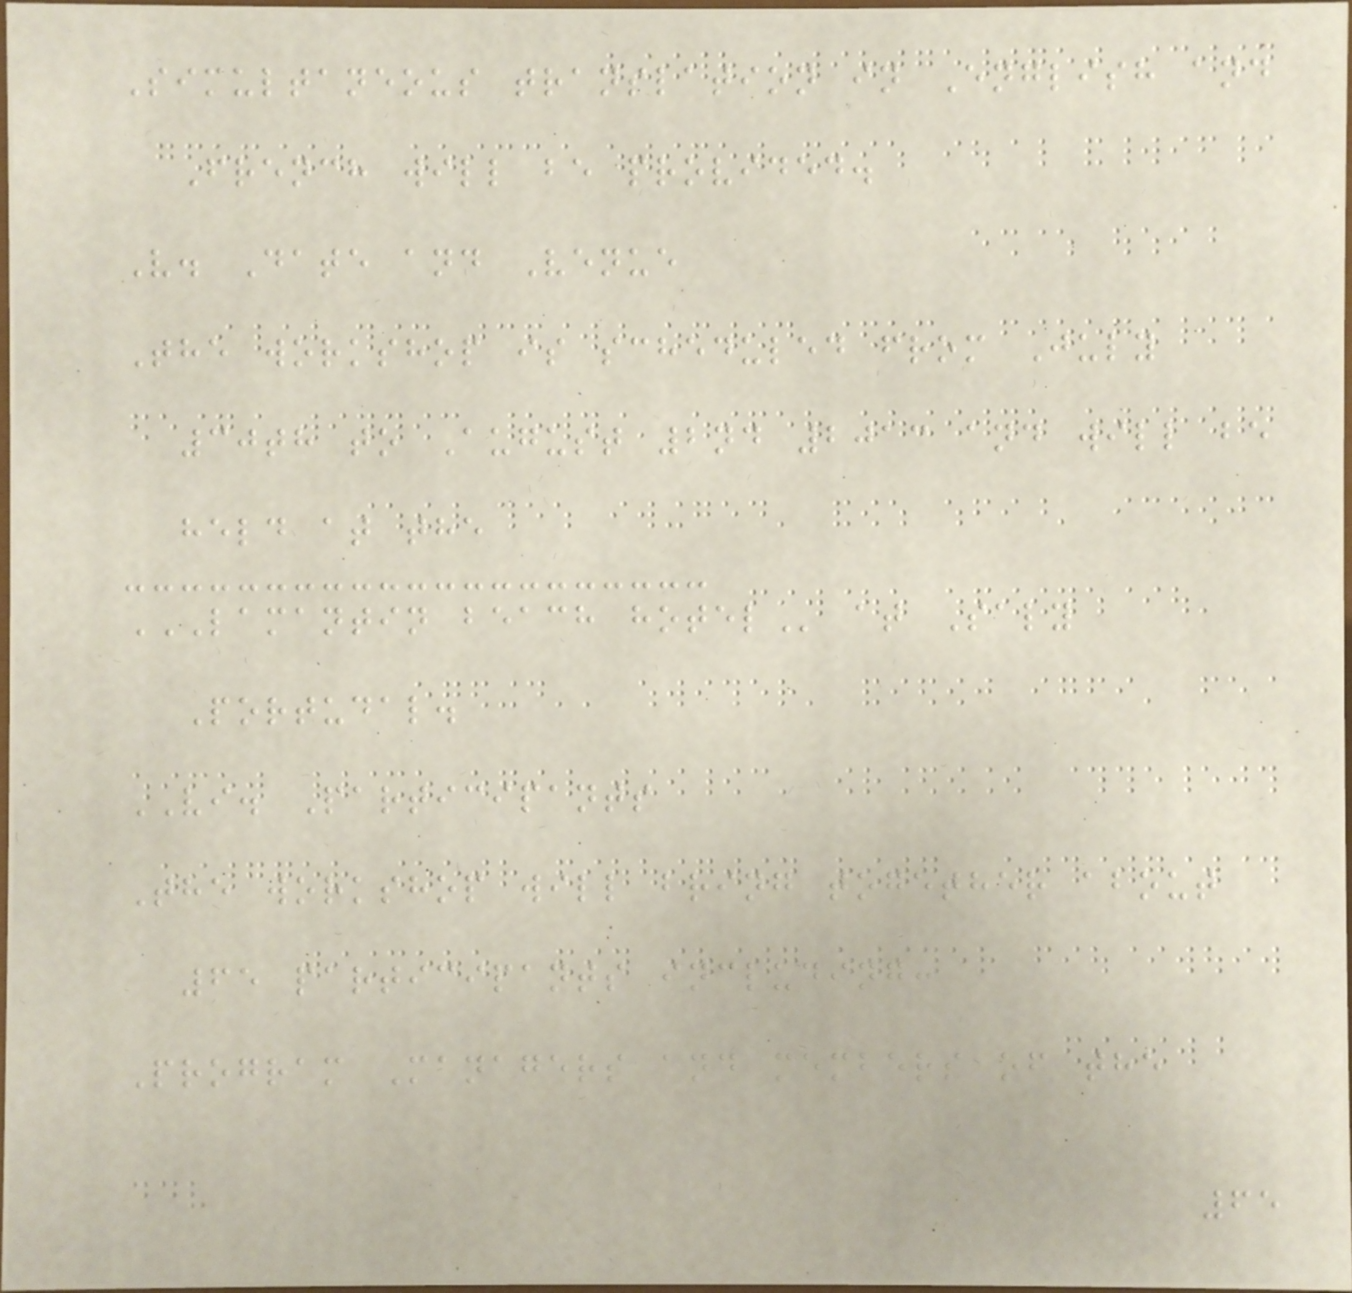Simultaneous translation in English and
French will be provided.
V. Date and Venue
The workshop is scheduled from July
30th to August 2nd 2013 and will be
held at the
LAMANTIN BEACH HOTEL at Saly
Portudal.
VI. Participants
The workshop will bring together about
65 participants including:
Program Managers and members of the
65
